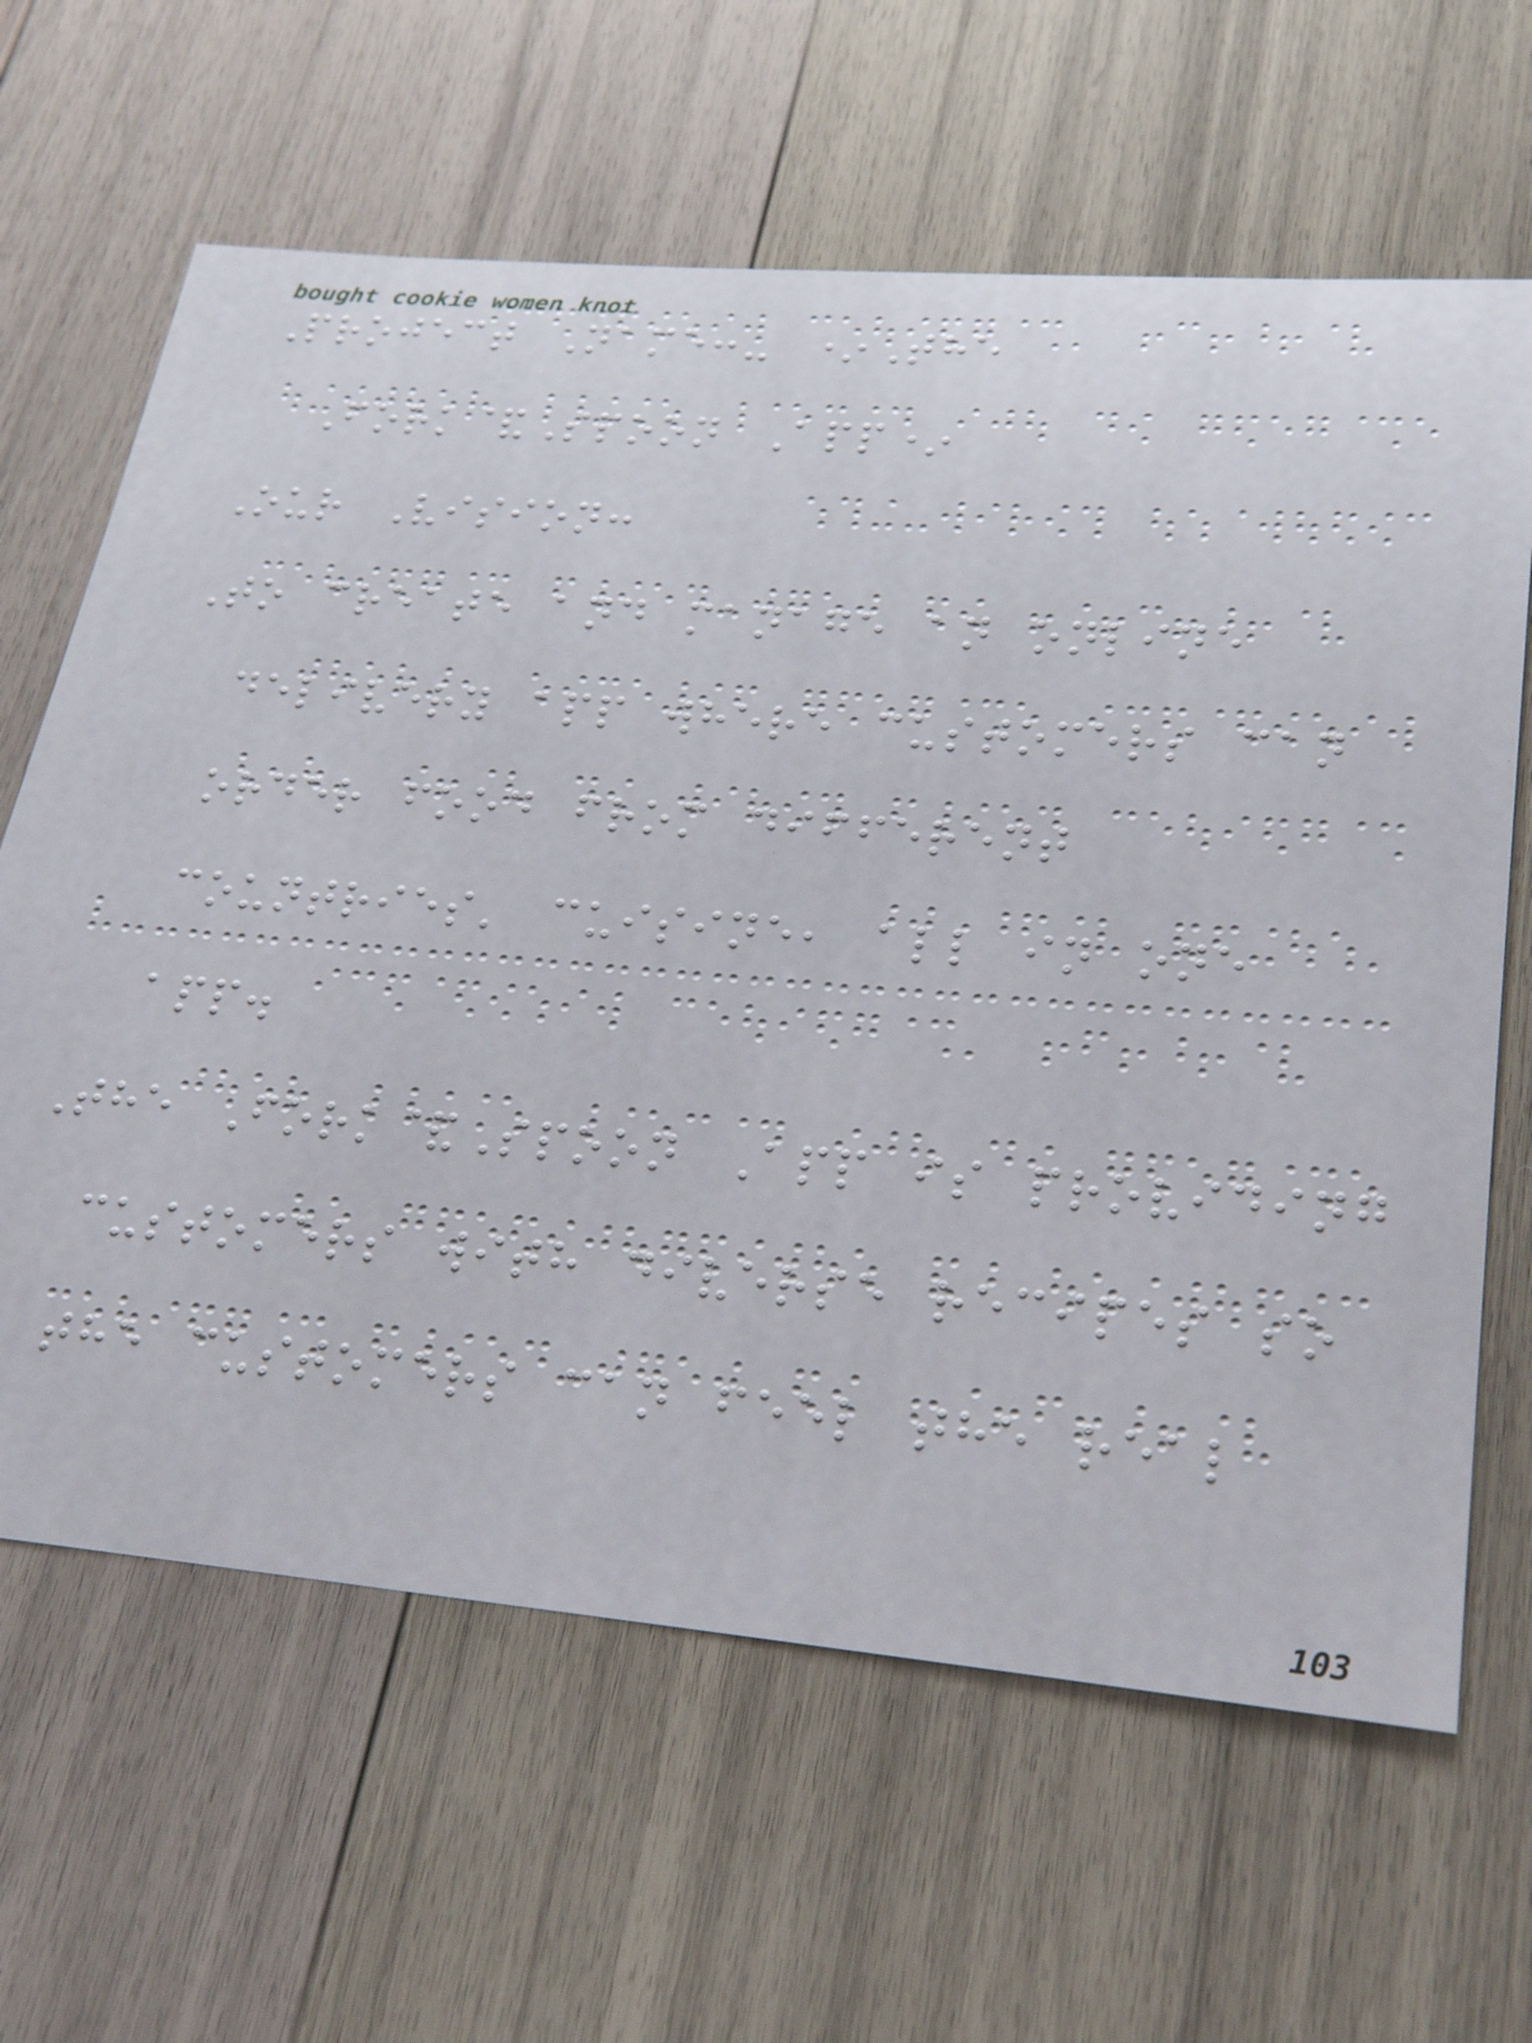Project Name:- *The
Fork&Spoon App*
Our Vision:
To create and manage an online
delivery app where customers can
order food from different
countries' cuisine, all in one
app.
The Fork&Spoon App is providing
customers with diverse recipes so
the customers can feel the real
